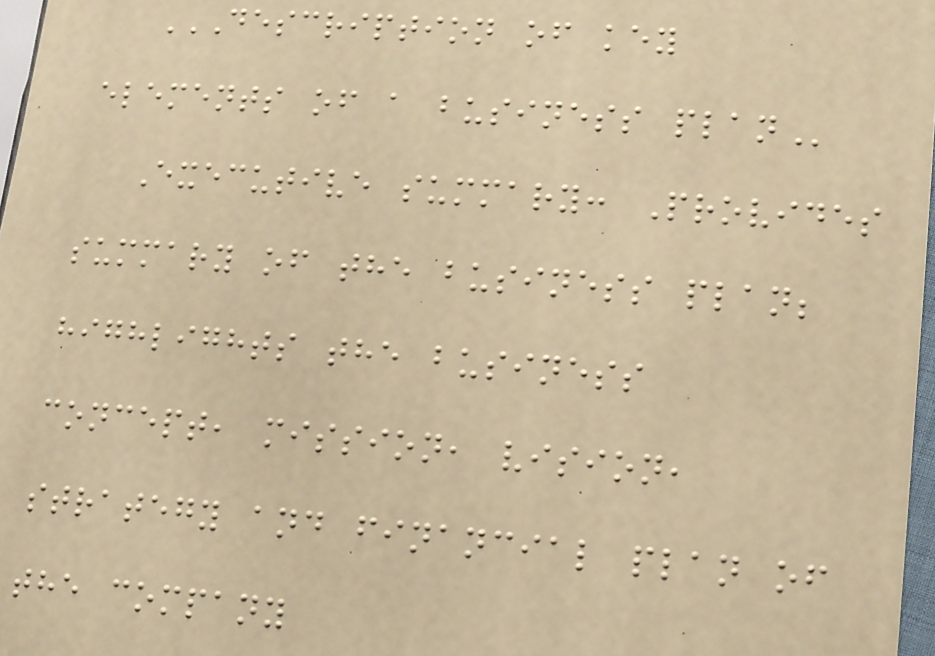DESCRIPTION OF KEY
ELEMENTS OF A BUSINESS PLAN
Executive summary: Provides
summary of the business plan;
highlights the business
concept, mission, vision,
strategy and financial plan of
the company
